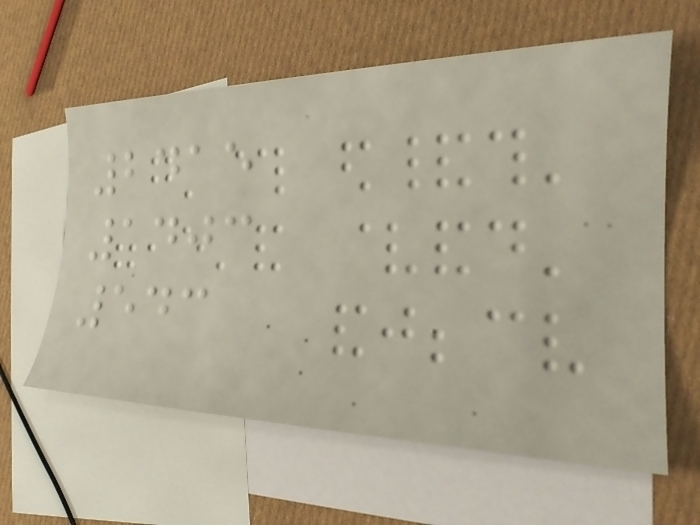2415
1403
543
